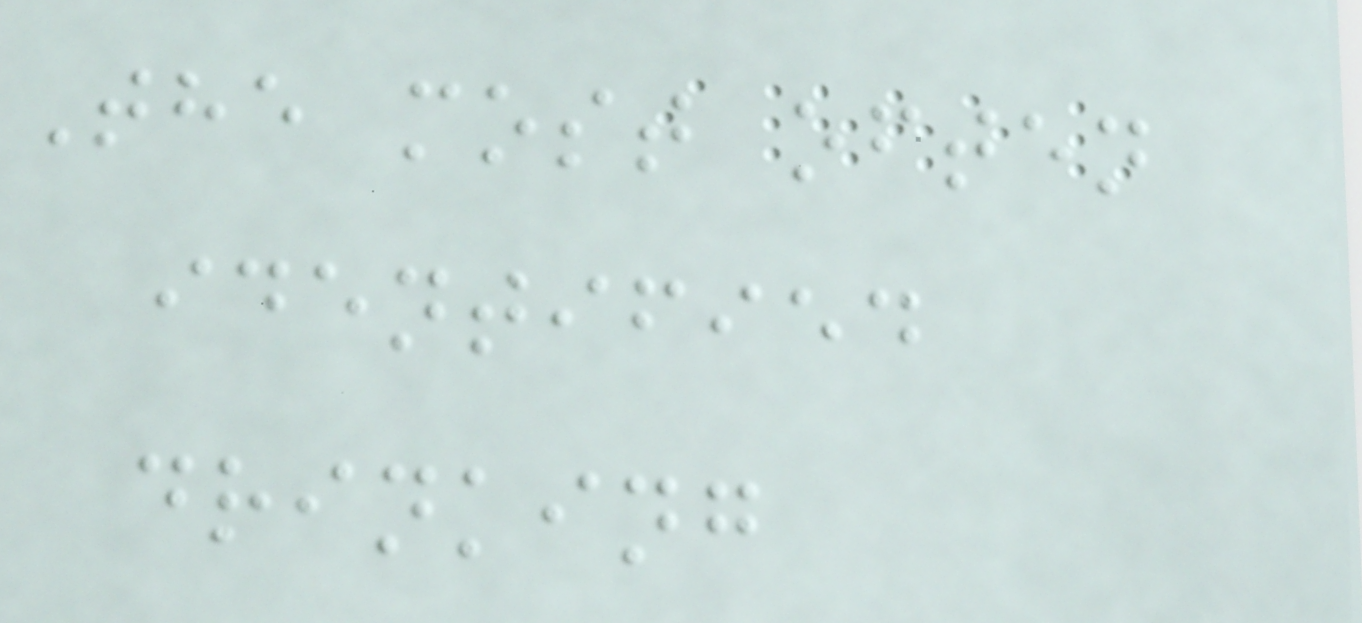The most often
identified
drinking
